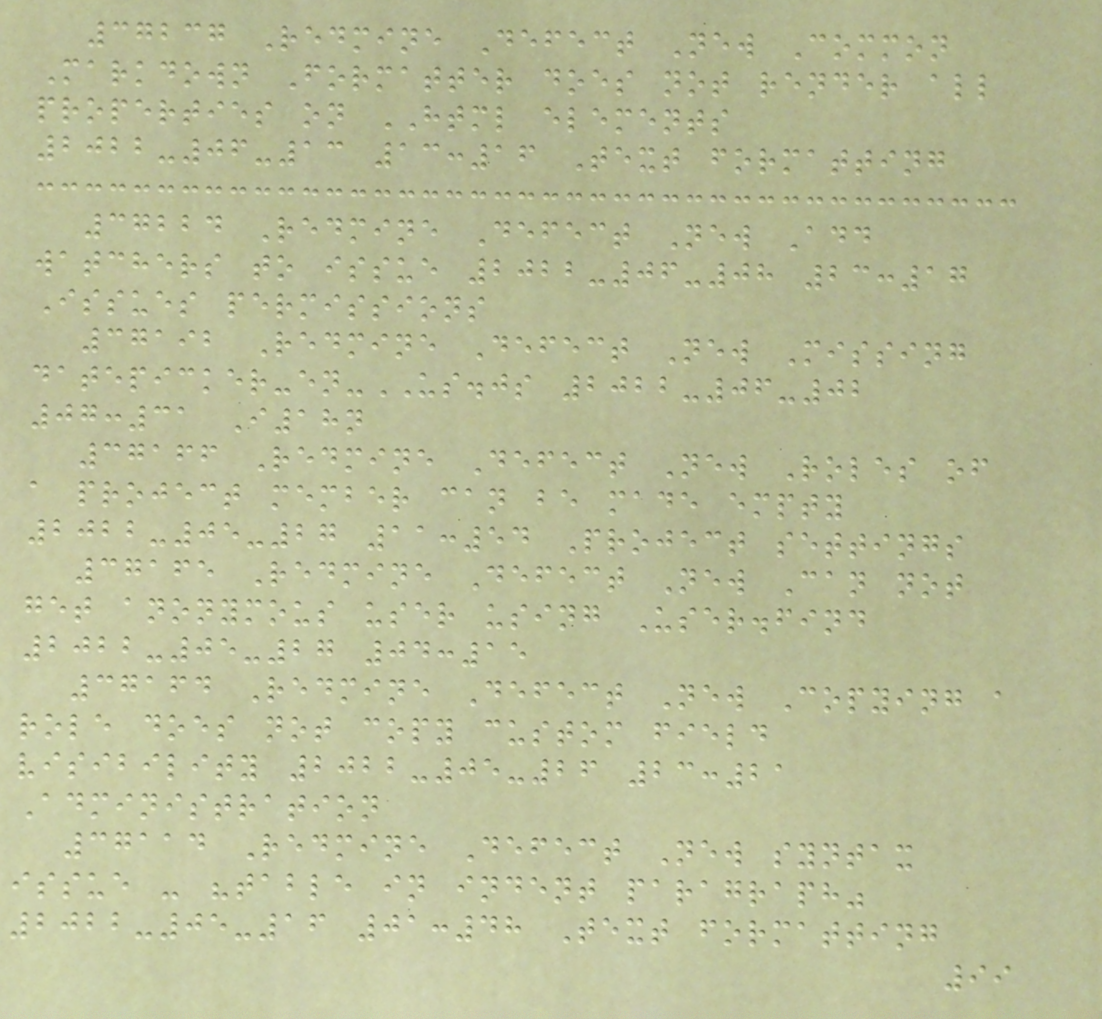37237 Redmine Defect New Common
Markdown Formatter does not render all
properties on HTML elements
2022-06-13 13:16 Text formatting
37224 Redmine Defect New Add
watchers to issue 2022-06-08 23:17
Issues permissions
37192 Redmine Defect New Missing
datepicker-en-US.js 2022-06-02
07:31 I18n
37166 Redmine Defect New Roles of
a project member can be made empty
2022-05-27 11:54 Project settings
37165 Redmine Defect New Can not
get anonymous user using User.find
2022-05-27 04:15
37164 Redmine Defect New Copying a
role does not copy custom field
visibility 2022-05-26 23:21
Administration
37114 Redmine Defect New syntax
issue - "table in indent paragraph"
2022-05-16 01:48 Text formatting
99
